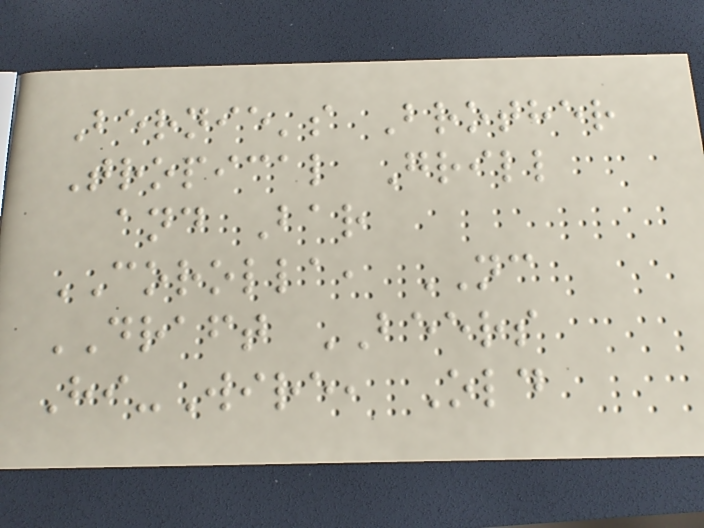Bernie's Brother
Tropical Grill
and Bar
COROLLA, NC
DRAFT BEERS
Hi-Wire, Old
